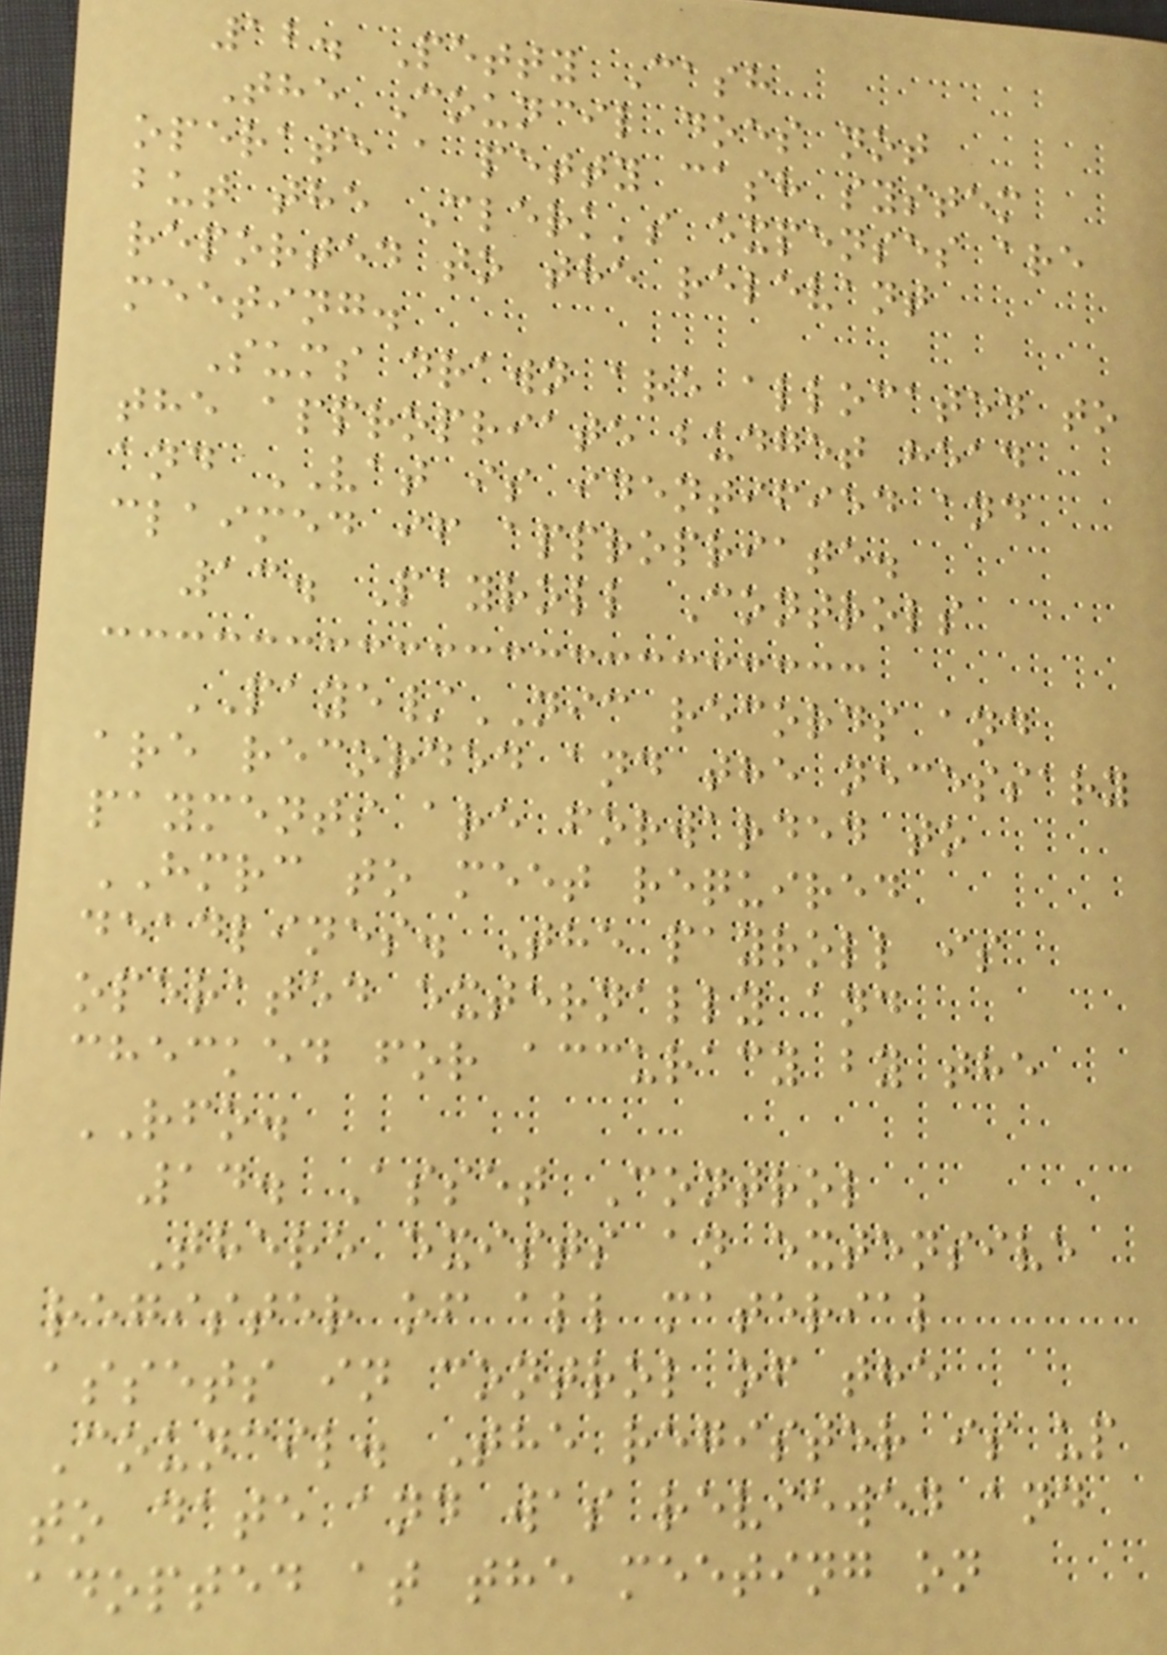12. Petty Cash
The Council does not
operate a petty cash system
but the Clerk's expenses are
reported to the relevant
meeting.
Sums drawn are allocated to
the appropriate budget head
and VAT is identified and
claimed if appropriate.
13. Payroll Controls
PAYE/NIC records and
are recorded and the necessary
payments are forwarded to
HMRC to meet required
deadlines. The payroll is
operated externally and
checked for accuracy by the
RFO.
14. Asset Control
There exists an extensive
register of all material
assets in control of the
Council. The register is up
to date and was reviewed and
adopted at the meeting on
